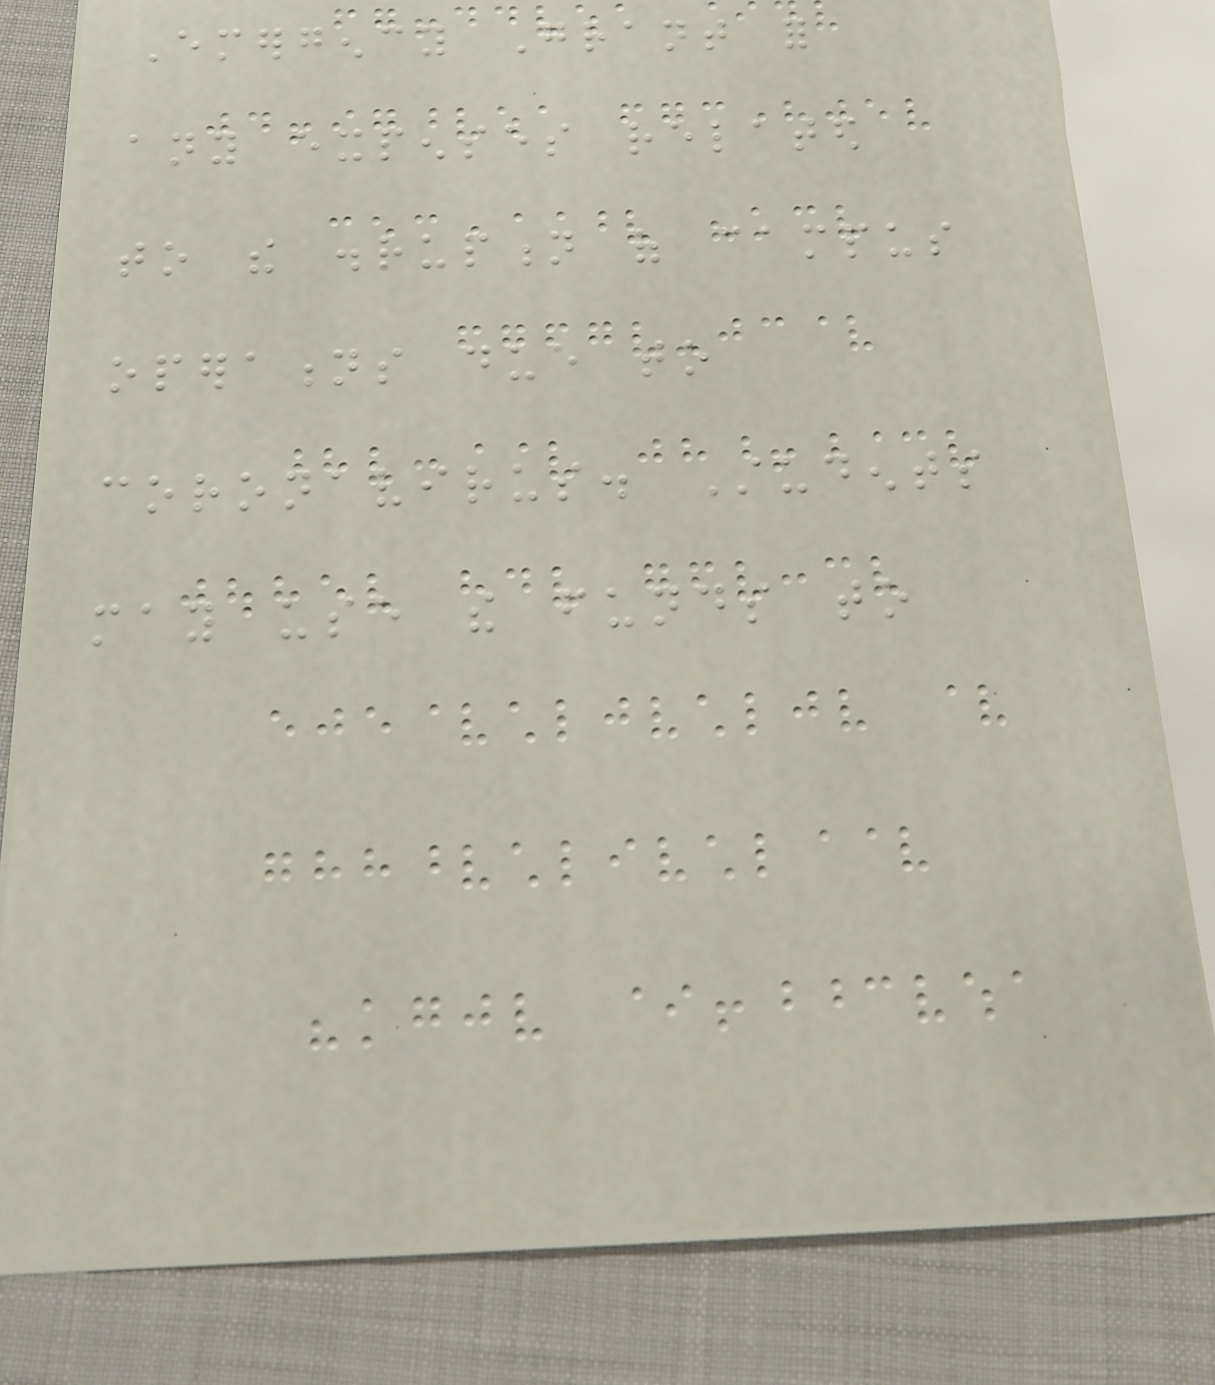Emergency Grant for
any expenses related
to the disruption of campus
operations due to
coronavirus. Students
may use the funds to
